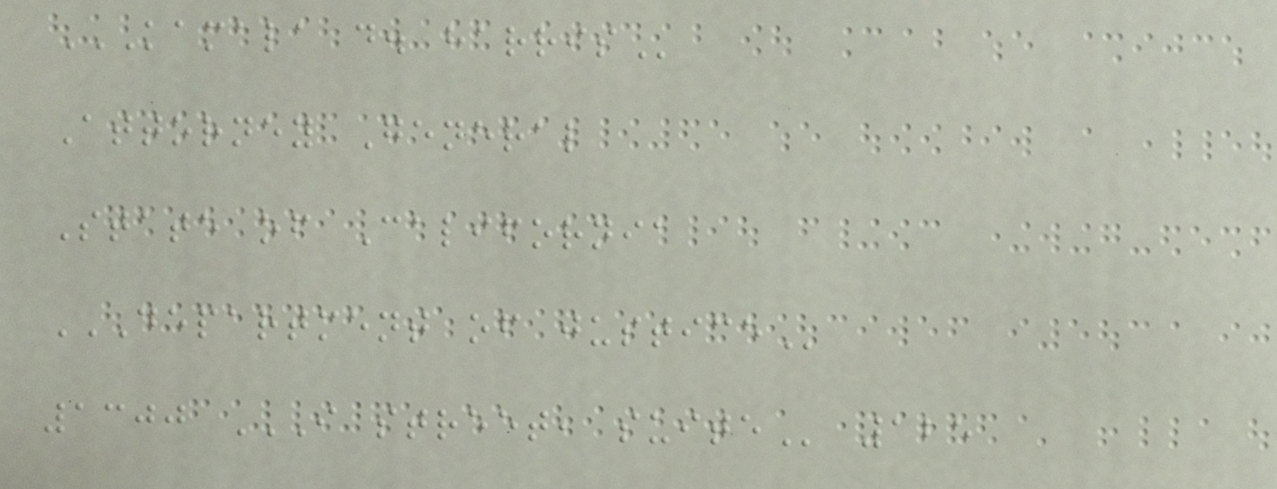KAMALA D. HARRIS
Attorney General
State of California
DEPARTMENT OF JUSTICE
1300 I STREET, SUITE 125
